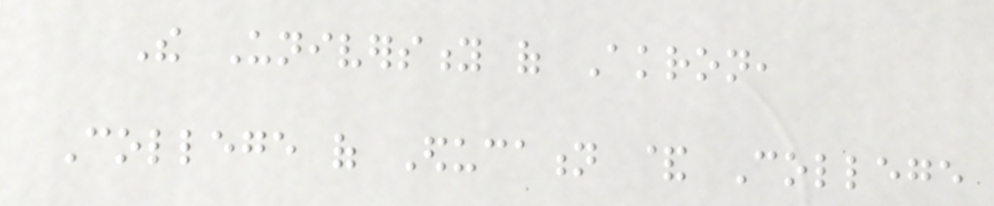The University of Akron,
College of Education & College
